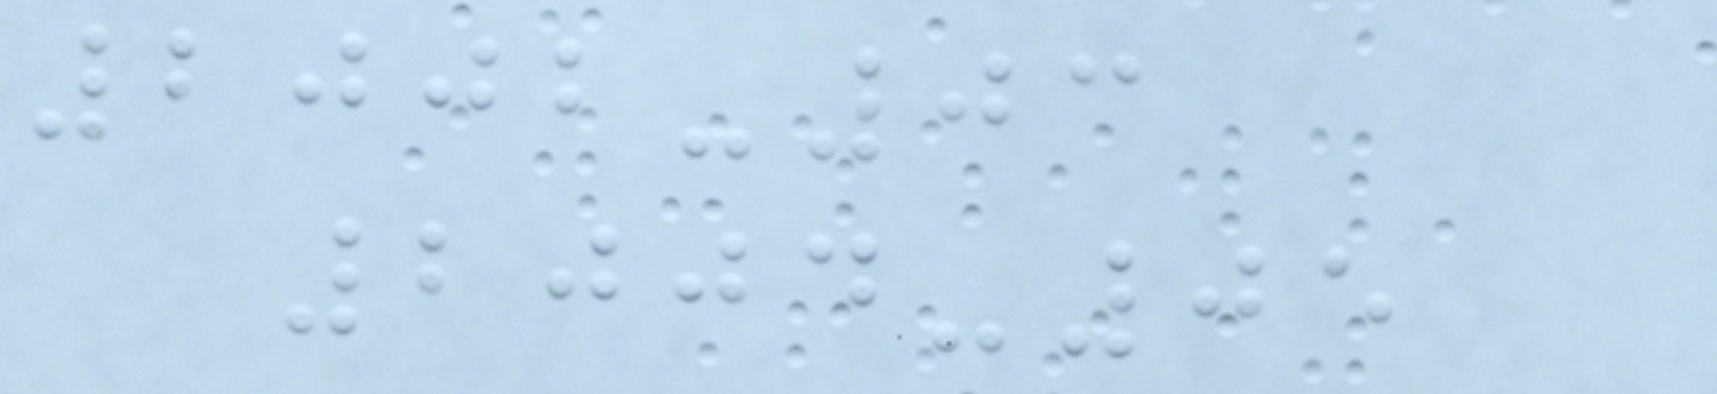2002-03
2004-05
